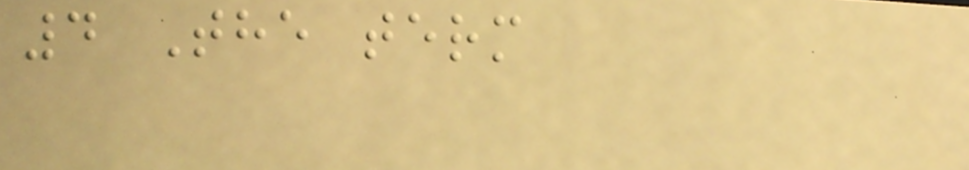4 The term
